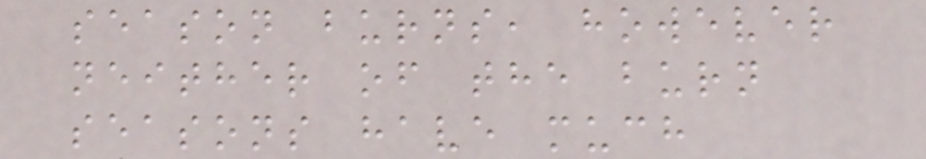season burns, however
neither of the burn
seasons have much
